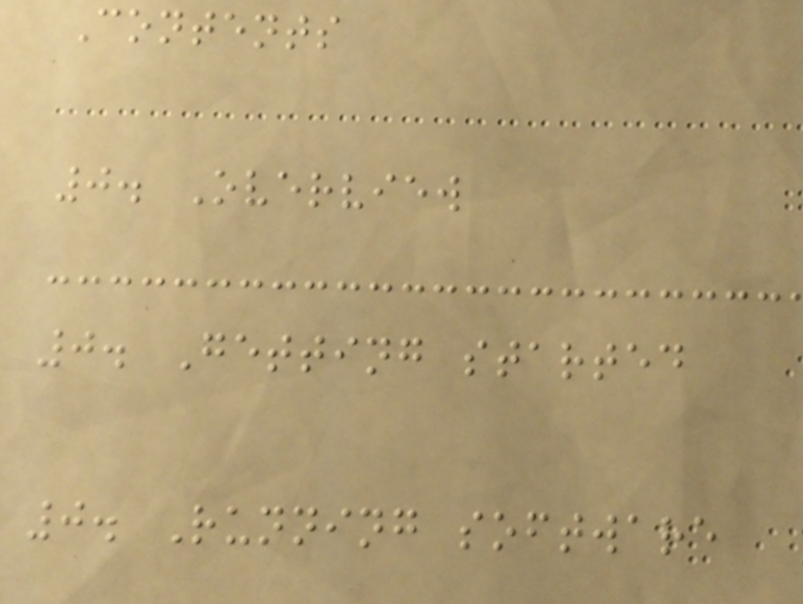Contents
0. Overview
0. Getting started
0. Running software
